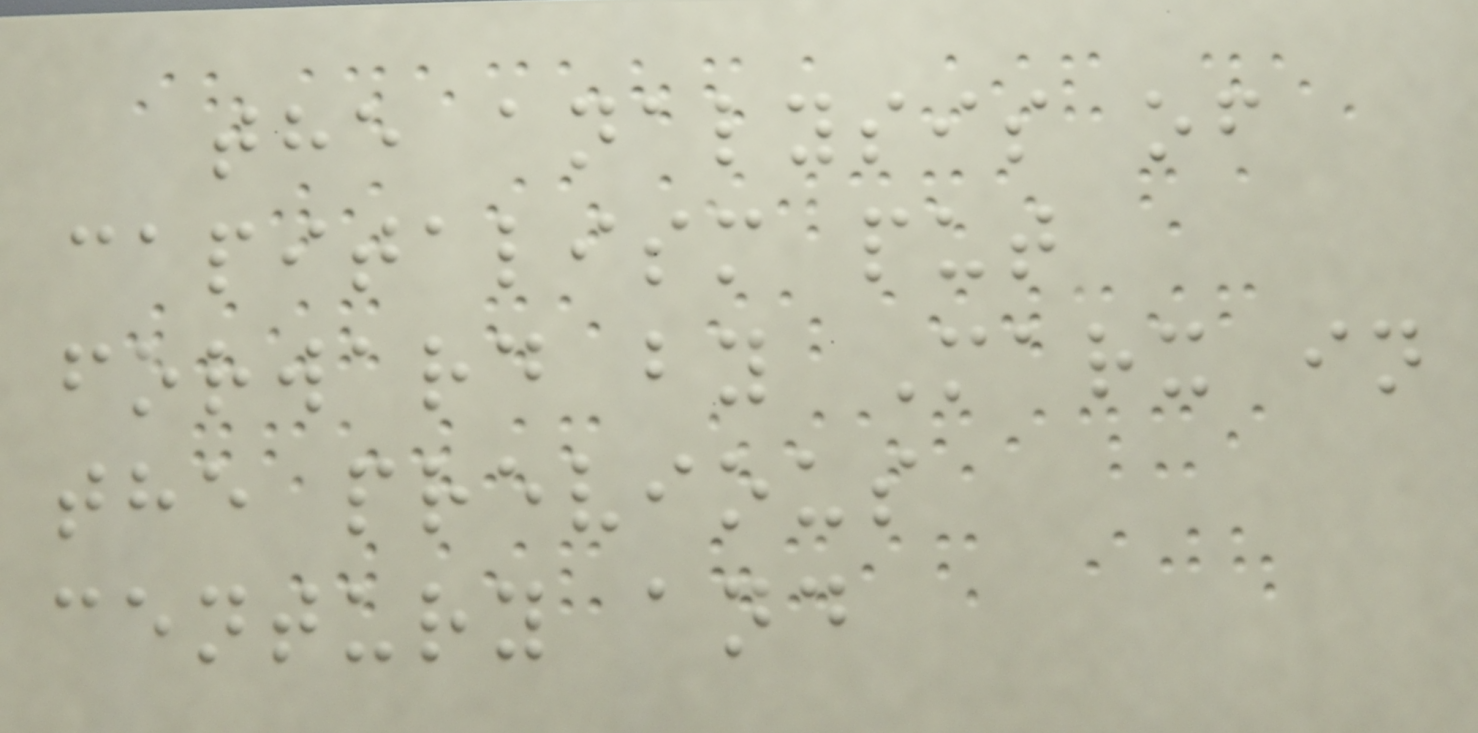the analysis of
capitalism put
forward by Marx in
the previous
century and
